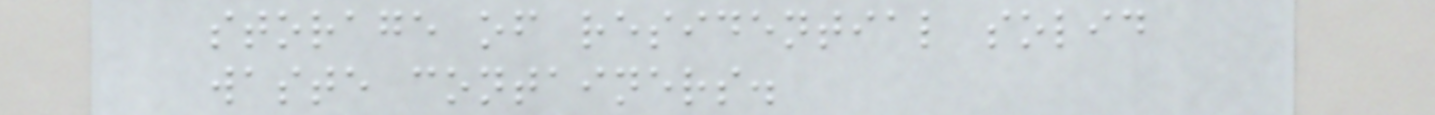storage of residential solid
waste containers.
